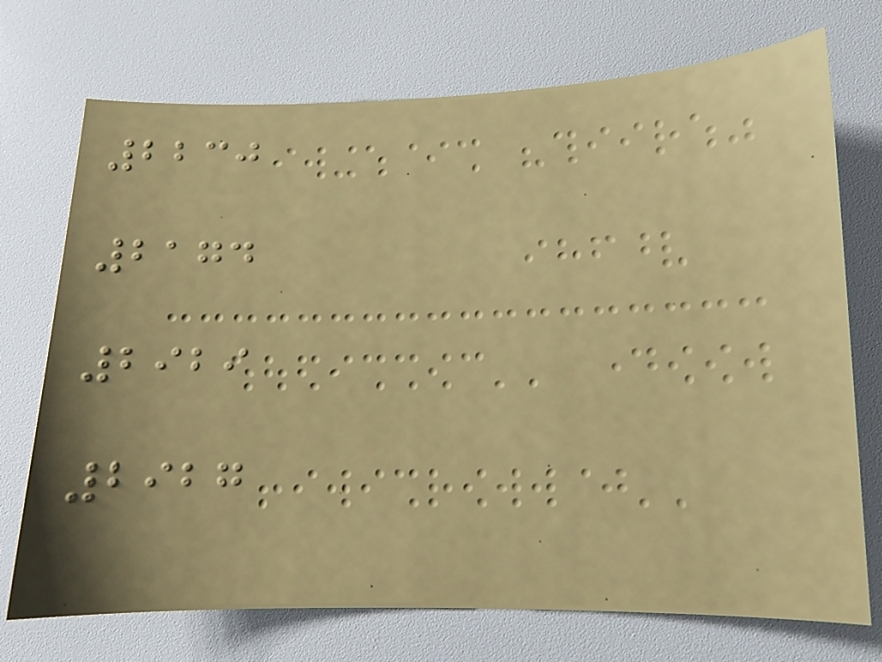2230
2174
2929
2927
